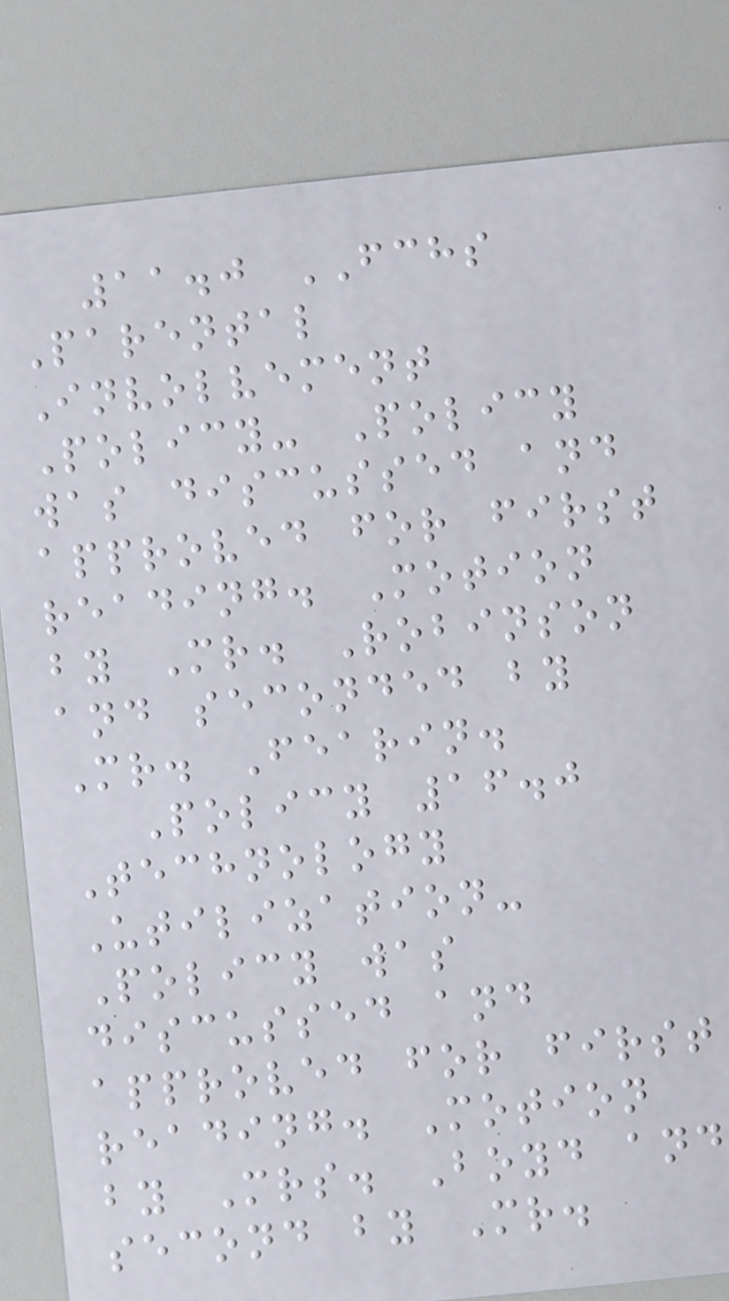11.0 FCHS
Parental
Involvement
Policy- Policy
was discussed and
approved for first
reading. Motion
by Mr. Robinson
and seconded by
Mr. Fearin.
Policy 16.0
Technology
Utilization-
Policy was
discussed and
approved for first
reading. Motion
by Mrs. Boyd and
second by Mr.
